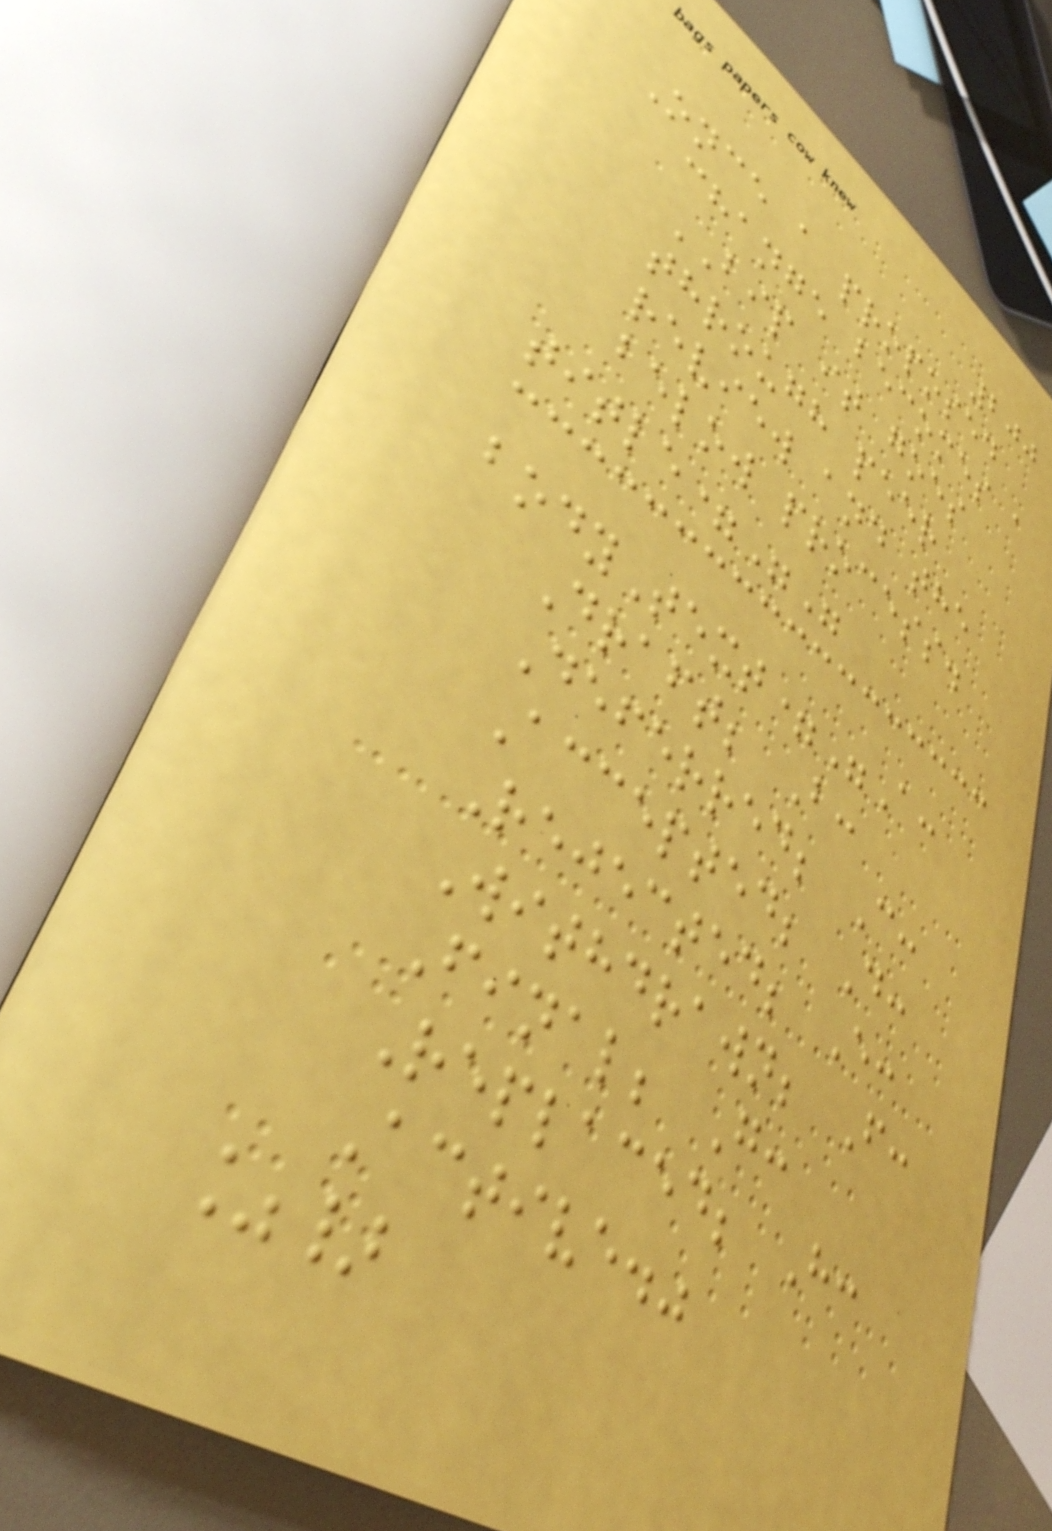200
Once a proposed
change becomes a
BIP it goes
through peer
review and the
below process.
title=""
bodyText="A:
Draft; B:
Deferred; C:
Accepted; D:
Rejected; E:
Withdrawn; F:
Final; G:
Replaced; H:
Active."
%}
